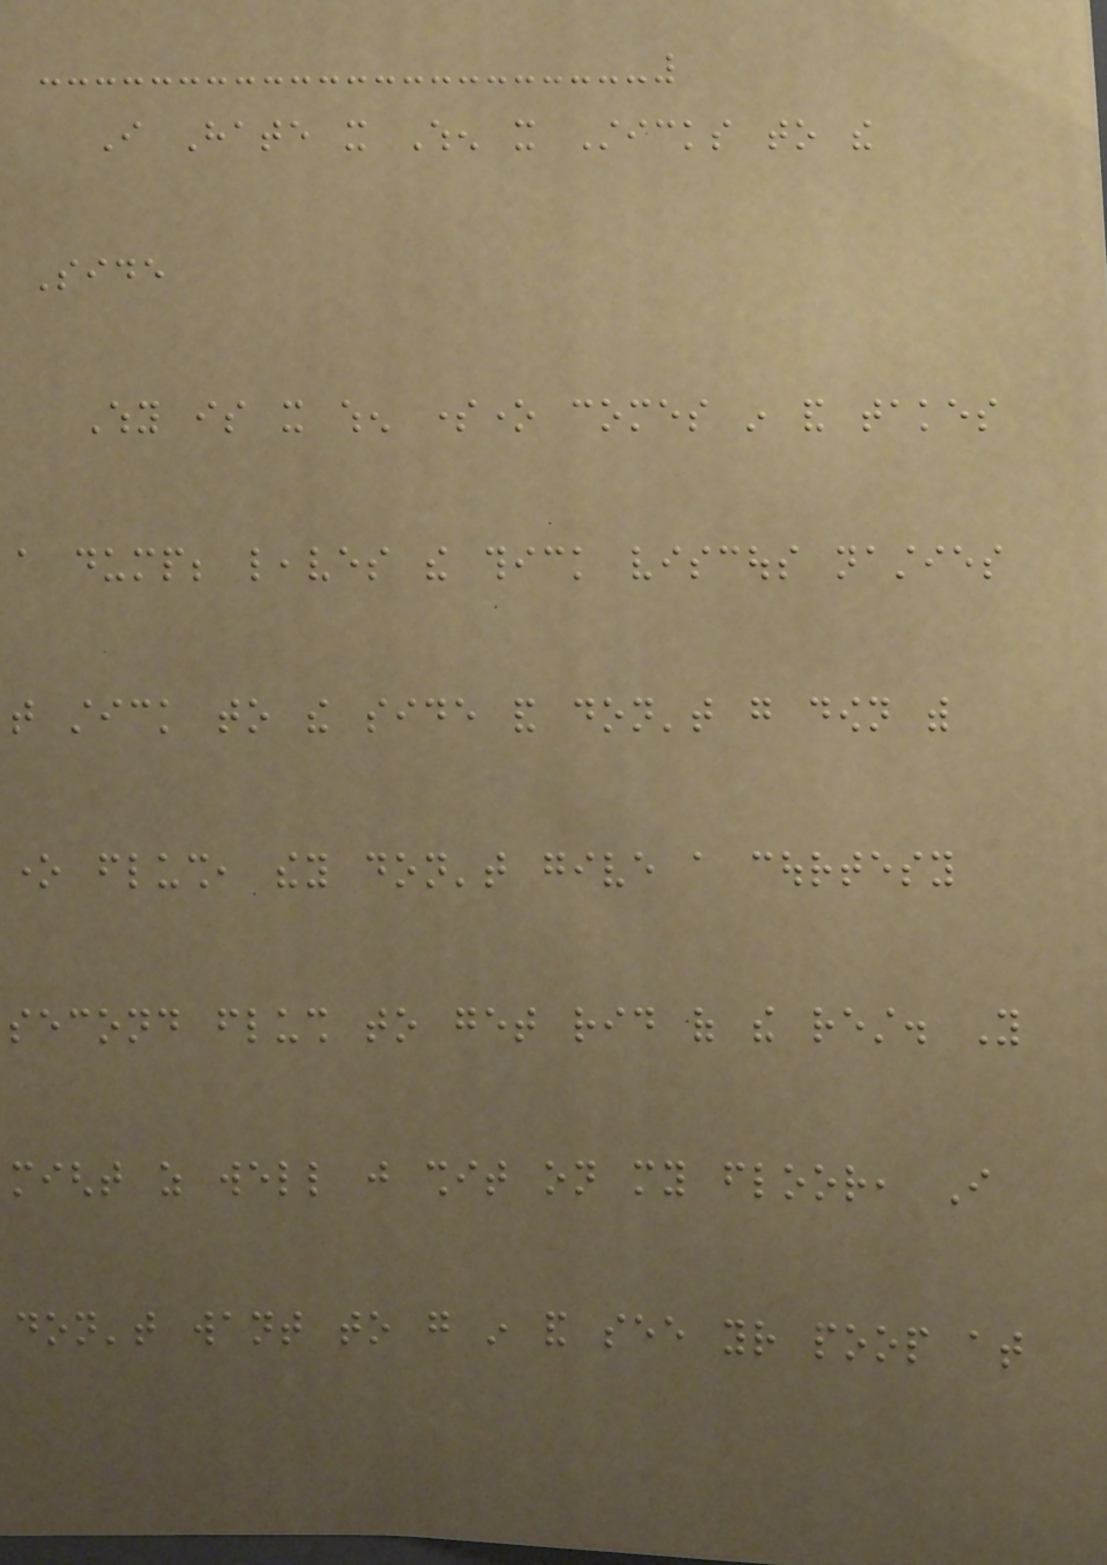I Hate it When it Sticks to the
Side
Why is it when someone comes in and takes
a dump; leaves the thick viscous nasties
that stick to the side and don't go down with
one flush, they don't give a courtesy
second flush to get rid of the rest. You
might as well just shit on my floor, I
don't want to go in and see your poop at
